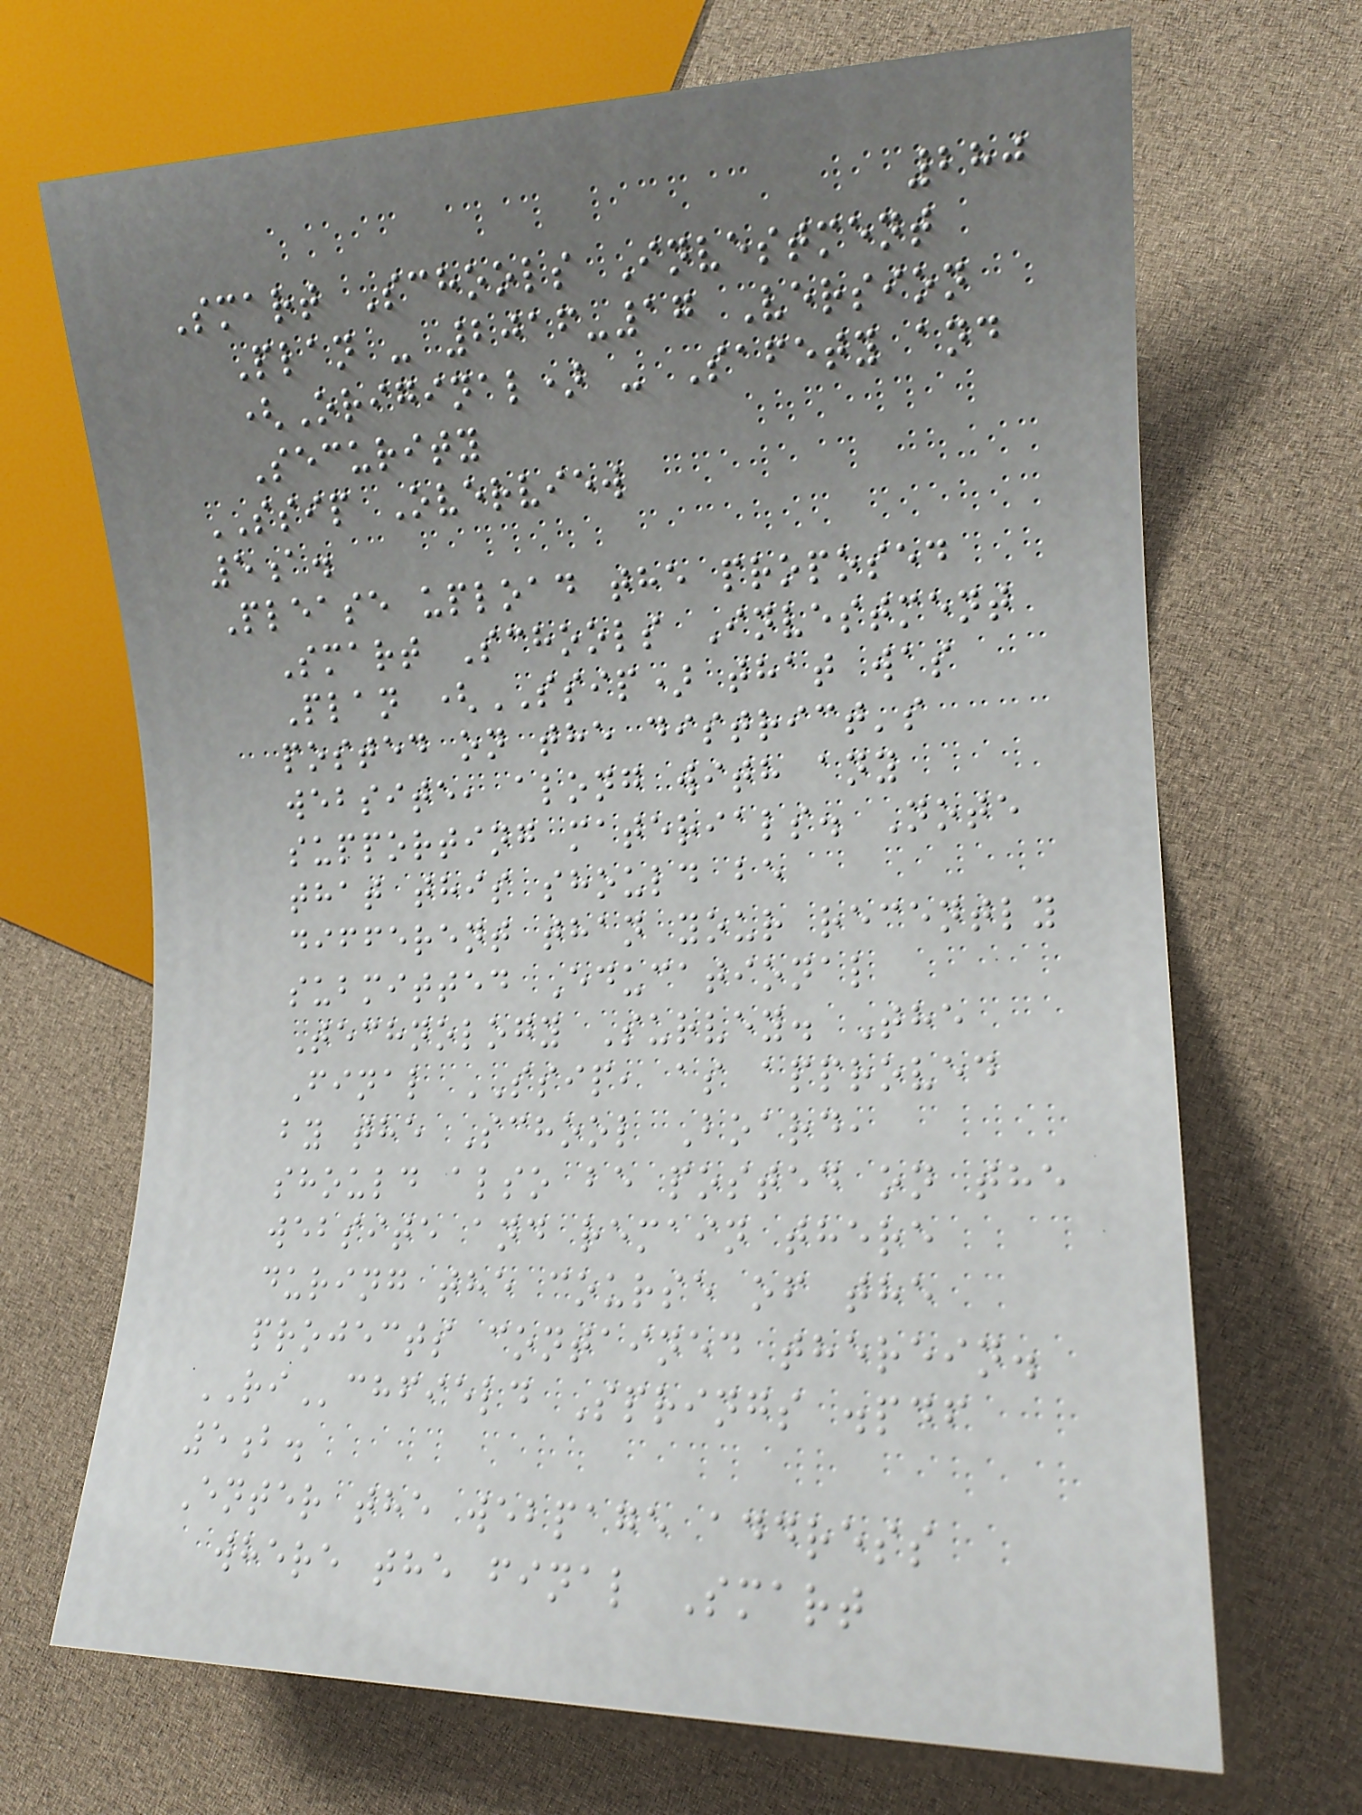280
Smart Schools Investment
Plan - 2016-17 Version
(Original) - Safety and
Security
SSIP Overview
5a.
Please upload the proposed
Smart Schools Investment
Plan (SSIP) that was
posted on the district's
website, along with any
supporting materials. Note
that this should be
different than your recently
submitted Educational
Technology Survey. The
Final SSIP, as approved
by the School Board,
should also be posted on the
website and remain there
during the course of the
projects contained therein.
RIchfield Springs .pdf
5b.
Enter the webpage address
where the final Smart
